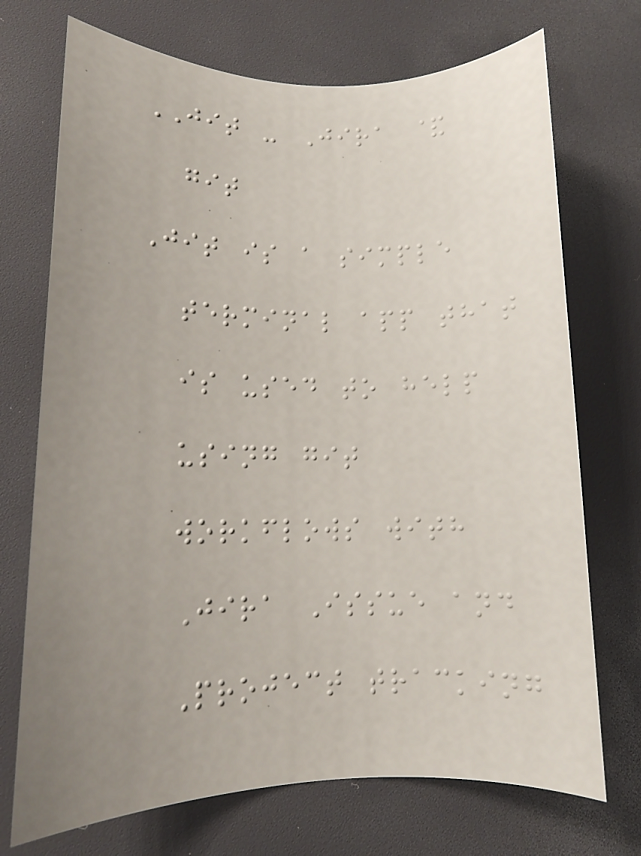JIT - Jira &
git
Jit is a simple
terminal app that
is used to help
using git
workflows with
Jira Issue and
Project tracking
